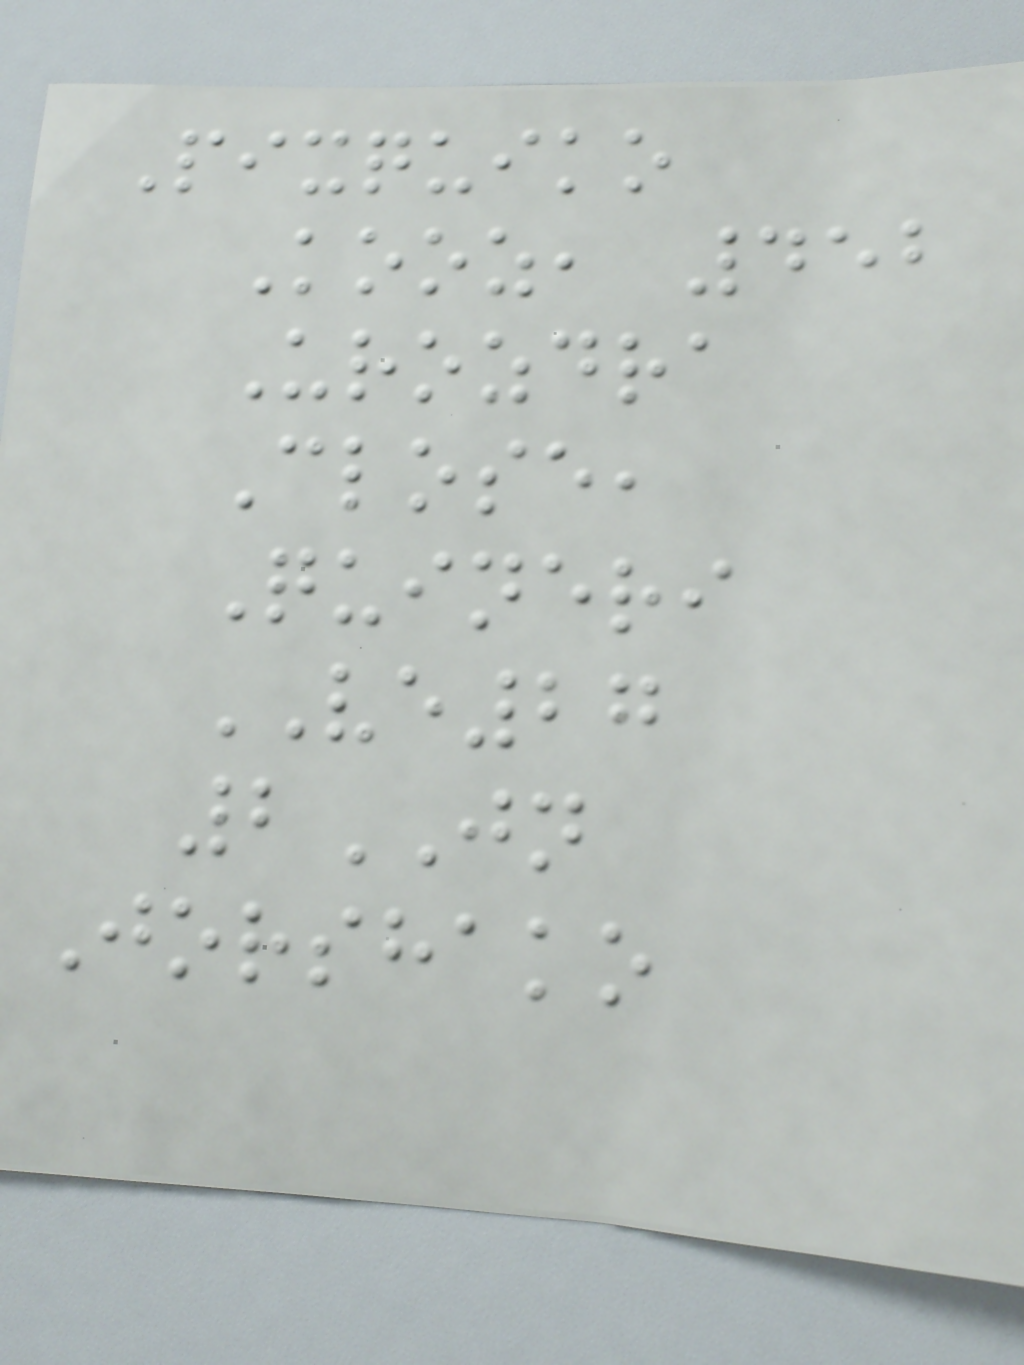Pixquiko
Kooz, 452
Urozdra
Close,
Quineri
VE27
2JN
Jorshako
